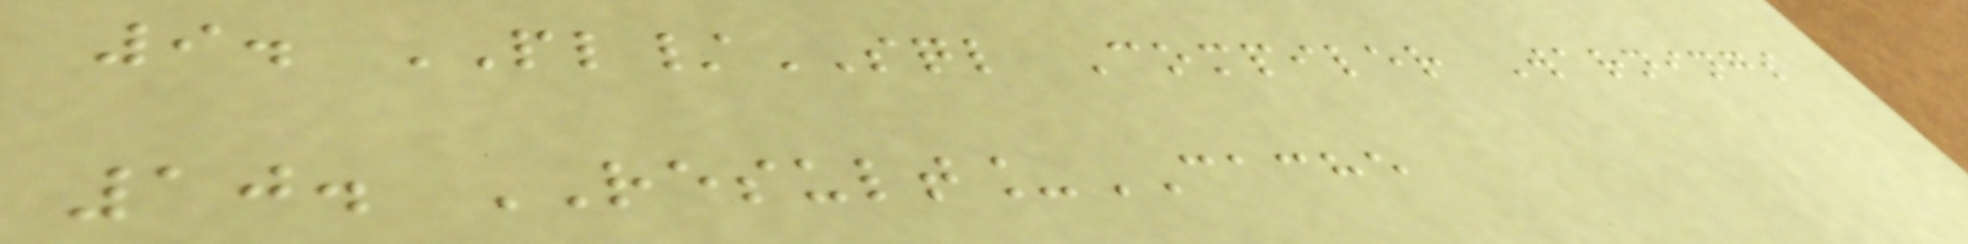9. PL/SQL Compiler Warnings
10. RESULT_CACHE
